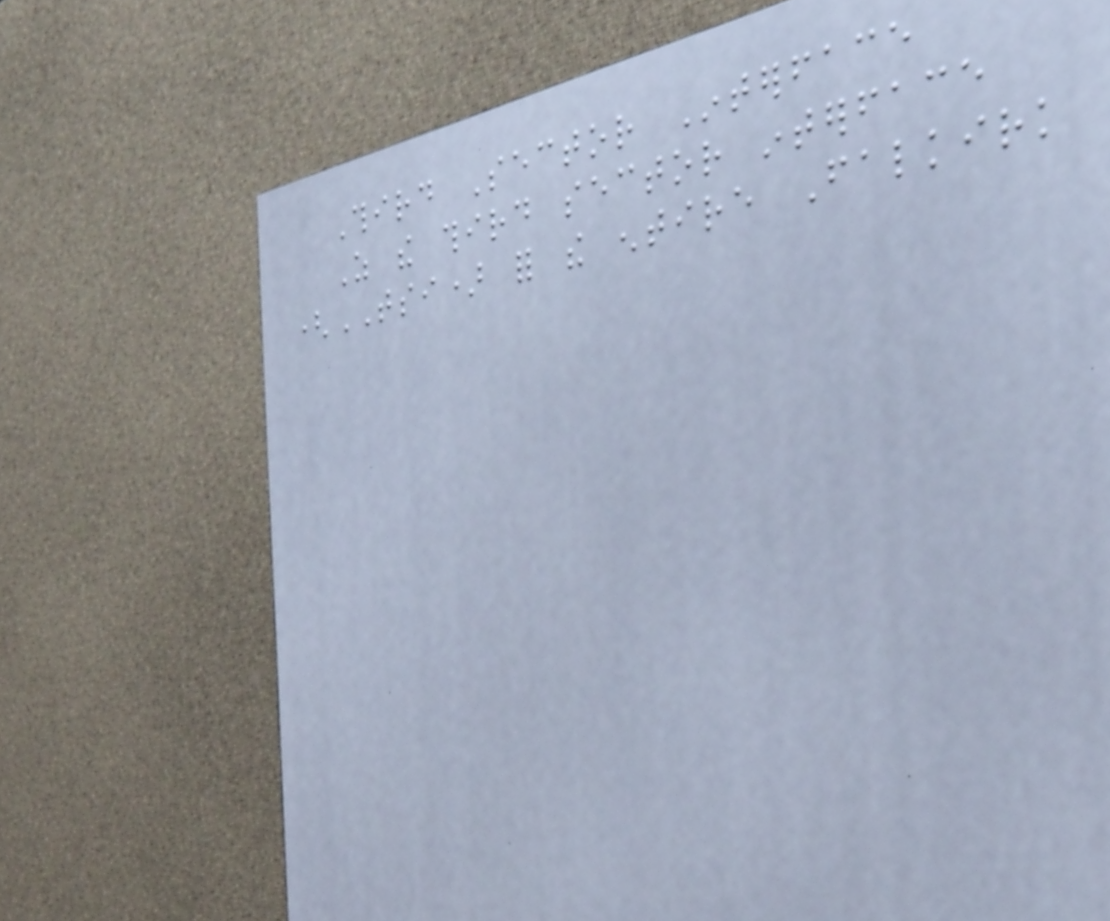Third Sector Interface
As the third sector interface
(TSI) for the entire Falkirk
